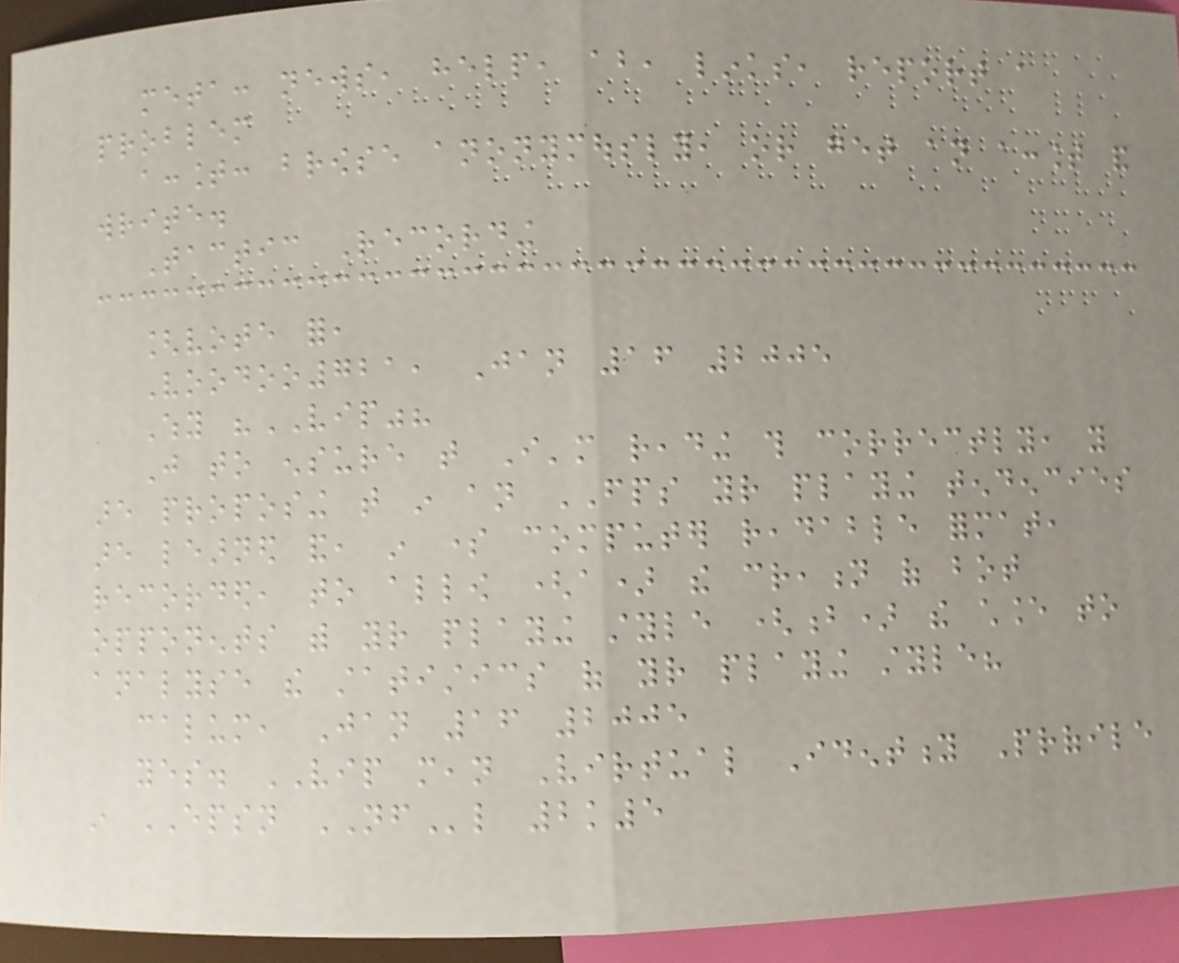meta: news, help, about, links, report a
problem
account: browse anonymously, or get an account and
write.
Tactic Recording
[vote for,
Voodoo721, Jan 16 2005
Why "VIP"?
Just to ensure that I'm reading this correctly, you
are proposing that in an FPS your playing tendencies
are learned and, in some computer readable format,
recorded, to allow (a) the creation of bot
opponents with your playing style (b) the chance to
analyse the statistics of your playing style?
calum, Jan 16 2005
yes. VIP mean Virtual Identity Profile
in EPSN NFl 2k5
